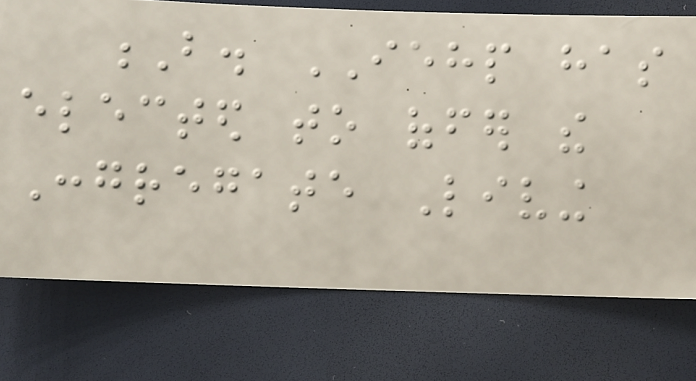B. IEHP has
elected to offer the
Congregate Living
